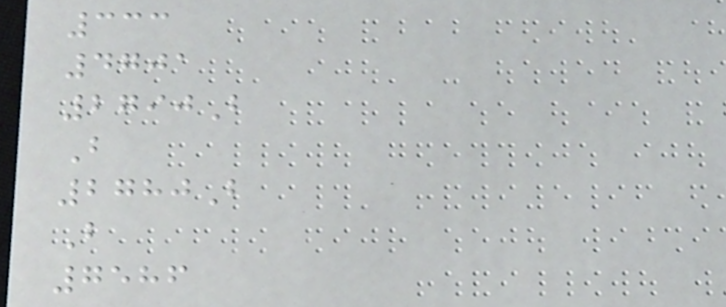333
4701
2790B
B
2780B
B
7586
